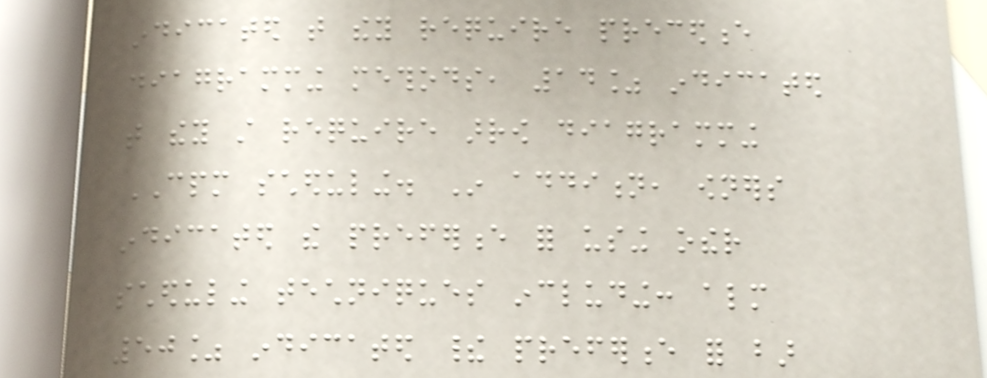indicated that they require precedence
diagramming methods, 14% indicated
that they still require arrow diagramming
CPM scheduling. In addition, owners
indicated the preference for using other
scheduling techniques including: almost
50% indicated their preference for bar
